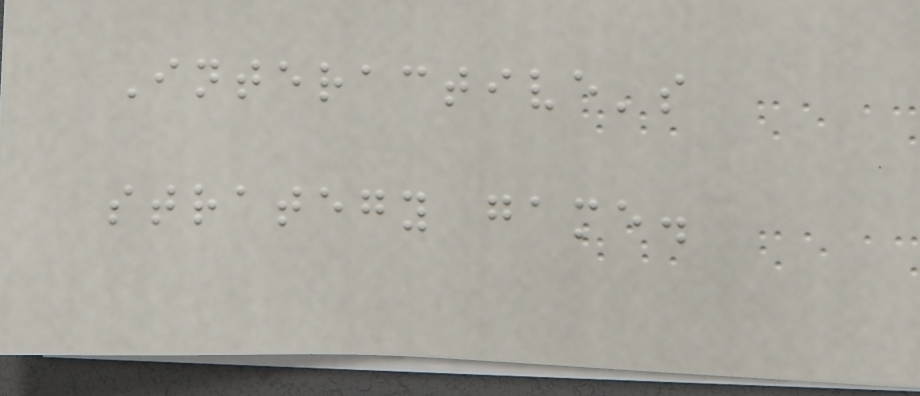Interactive's
strategy game.
